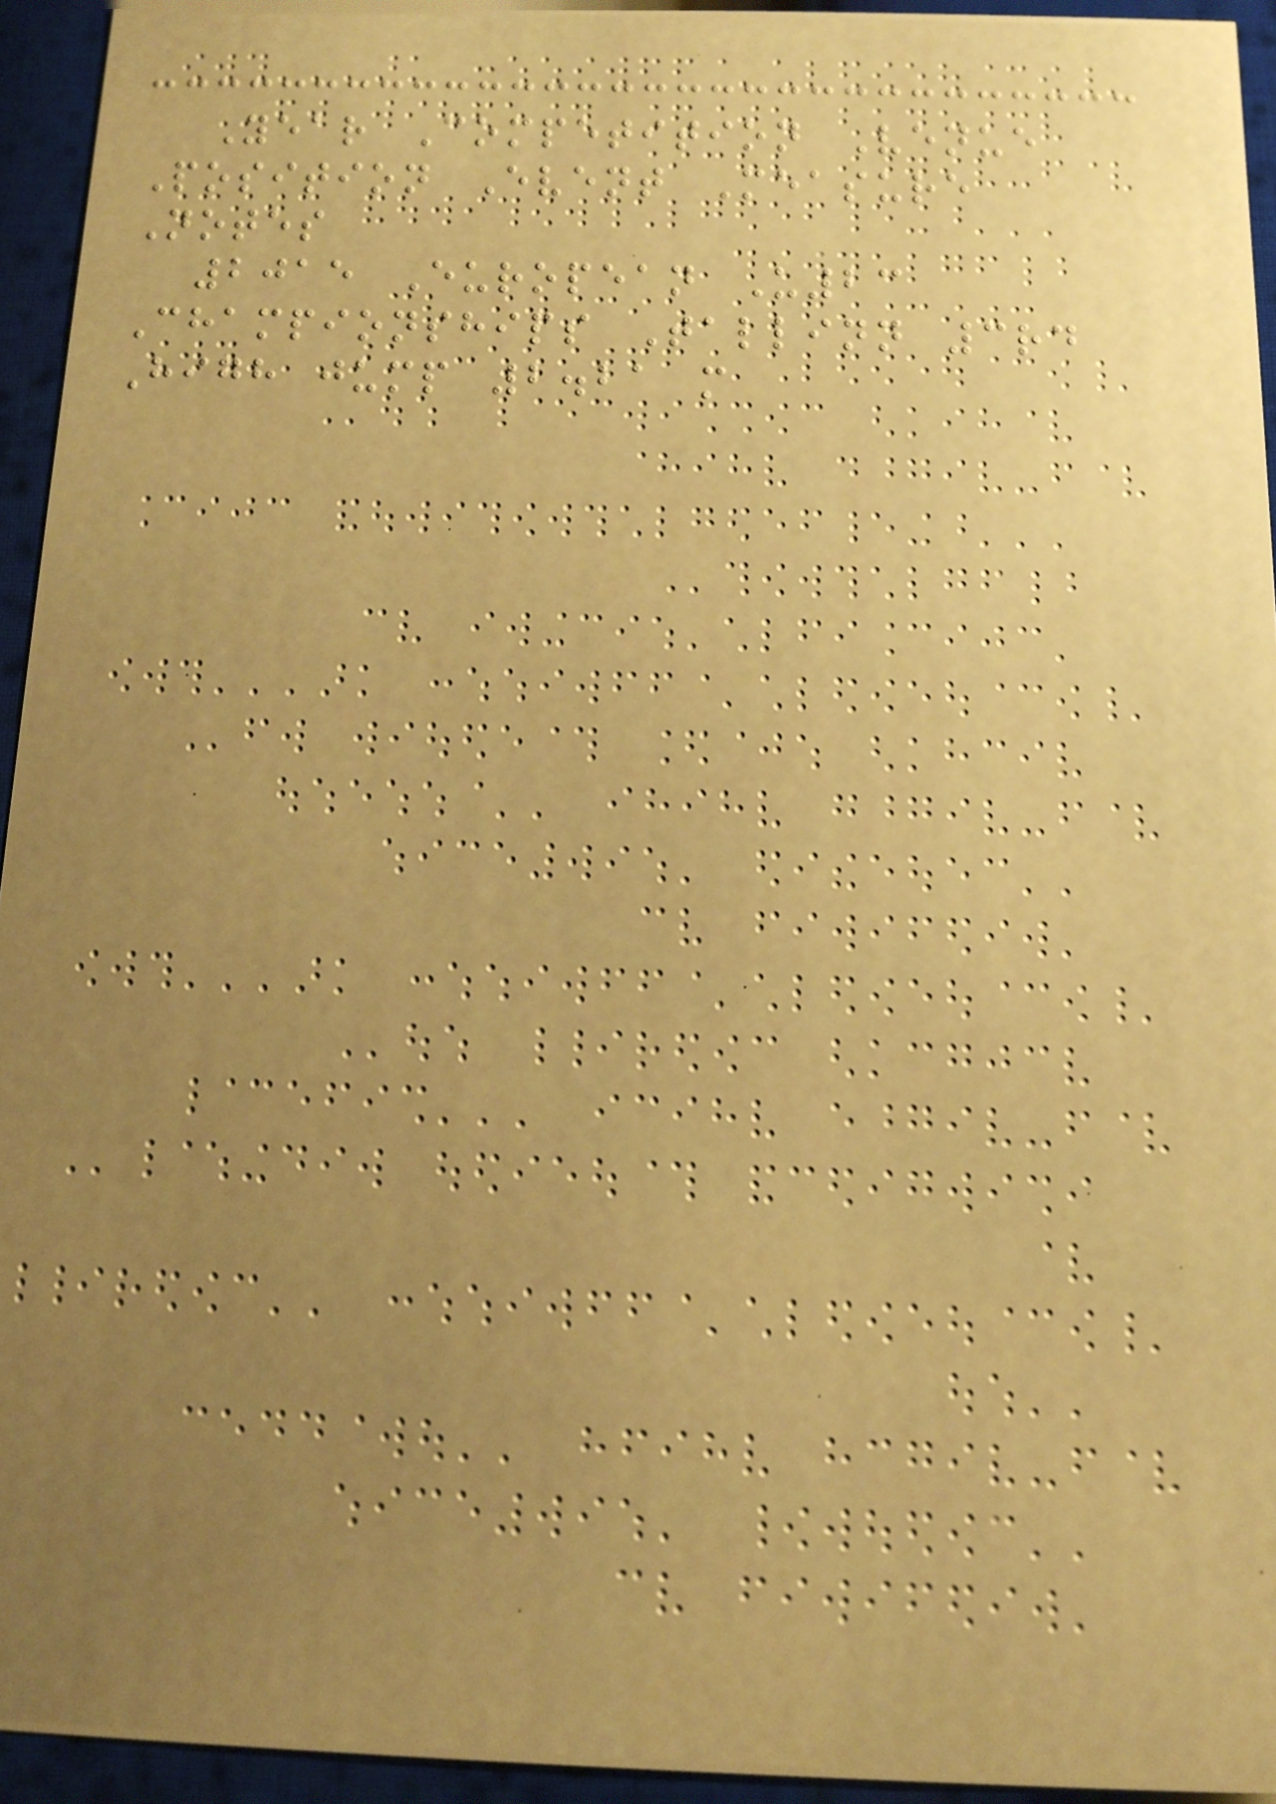Year Competition Venue
Position Event Measure
Notes
2015 European U23
Championships Tallinn 3rd
High jump 2.21 m
